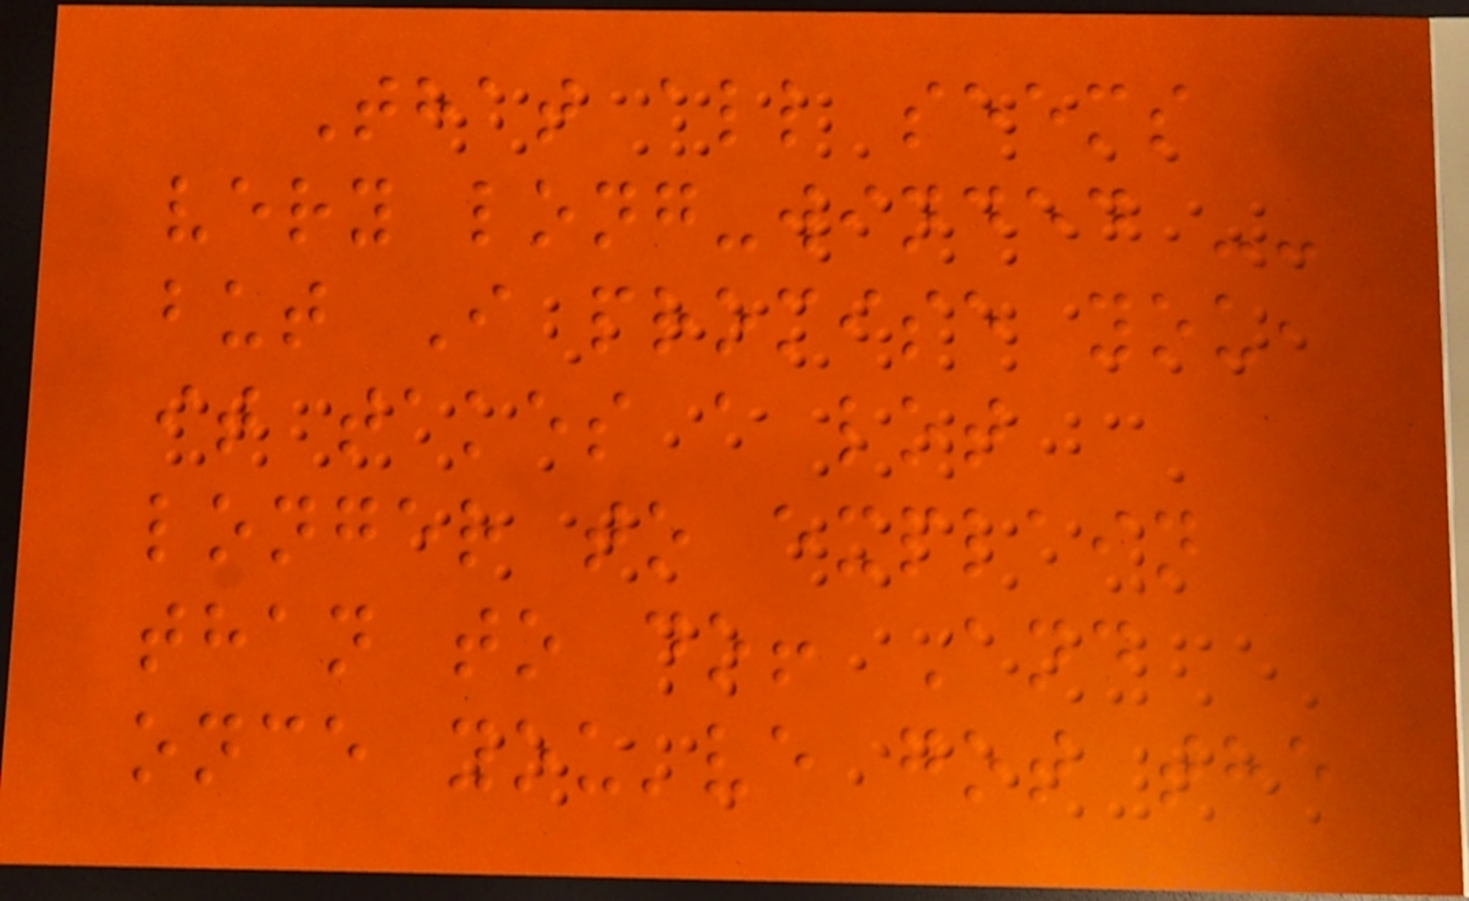That all seems
very long-winded --
but I promise you,
it takes a lot
longer to explain
than to do! And
once you've got the
